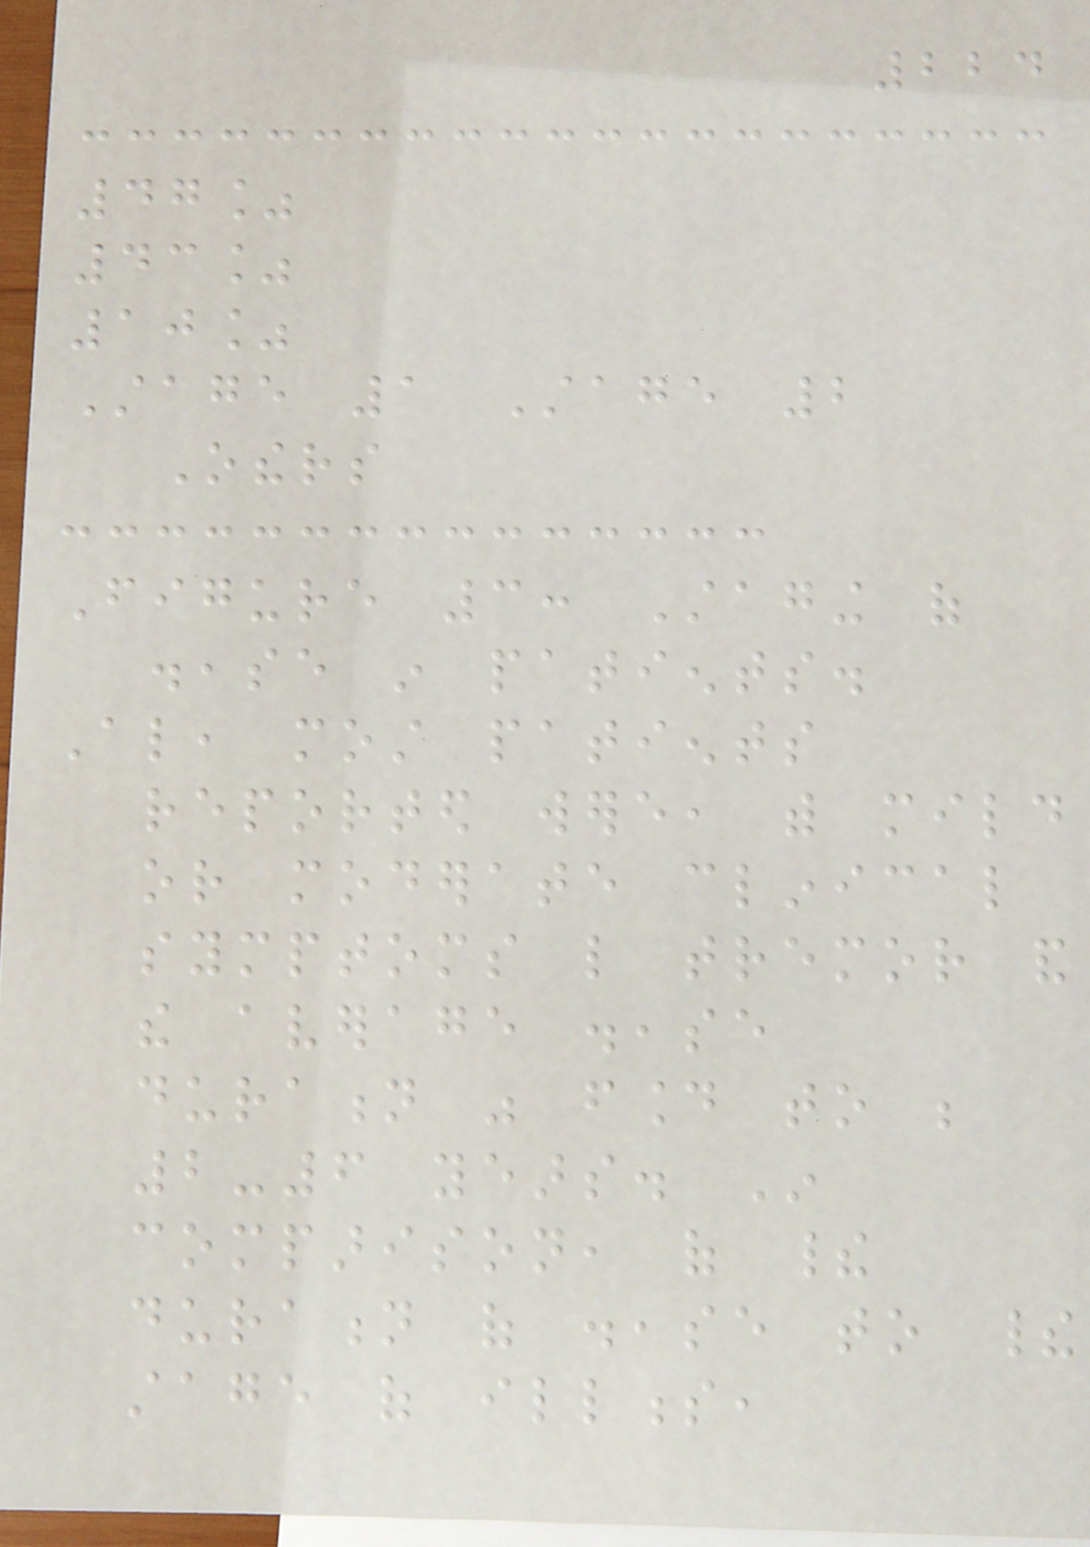224
47%
43%
10%
Stage 1 Stage 2
Others
Figure 3: Staging of
disease in patients.
Also, most patients
reported were, with mild
or moderate clinical
symptoms like tremor and
the average disease
duration was found to be
2-6 years. In
comparison, of their
duration of disease to their
stage of illness,
